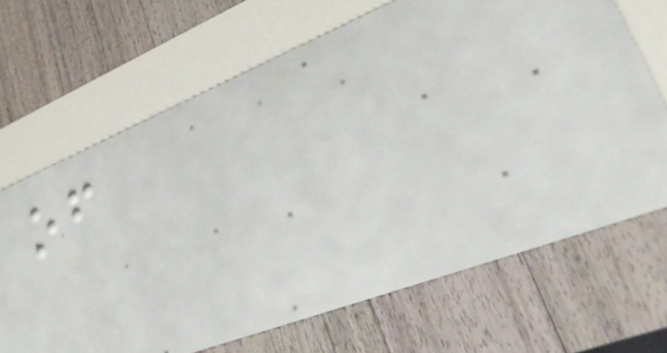of
